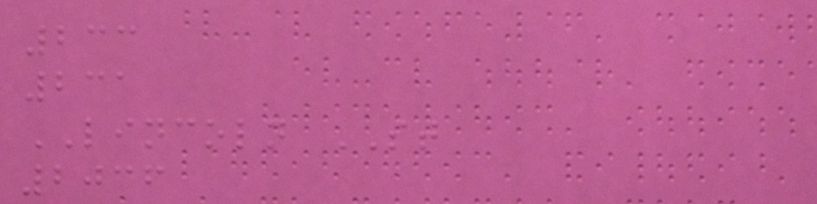233
231
LINCOLN ST
2036
